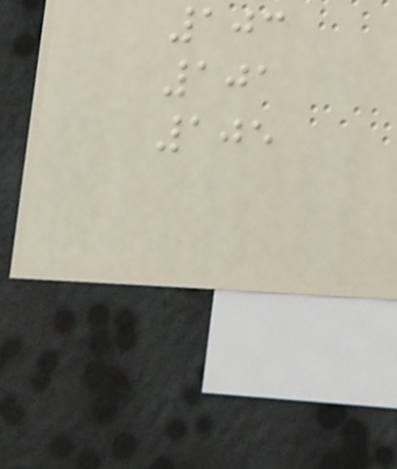103
101
105
